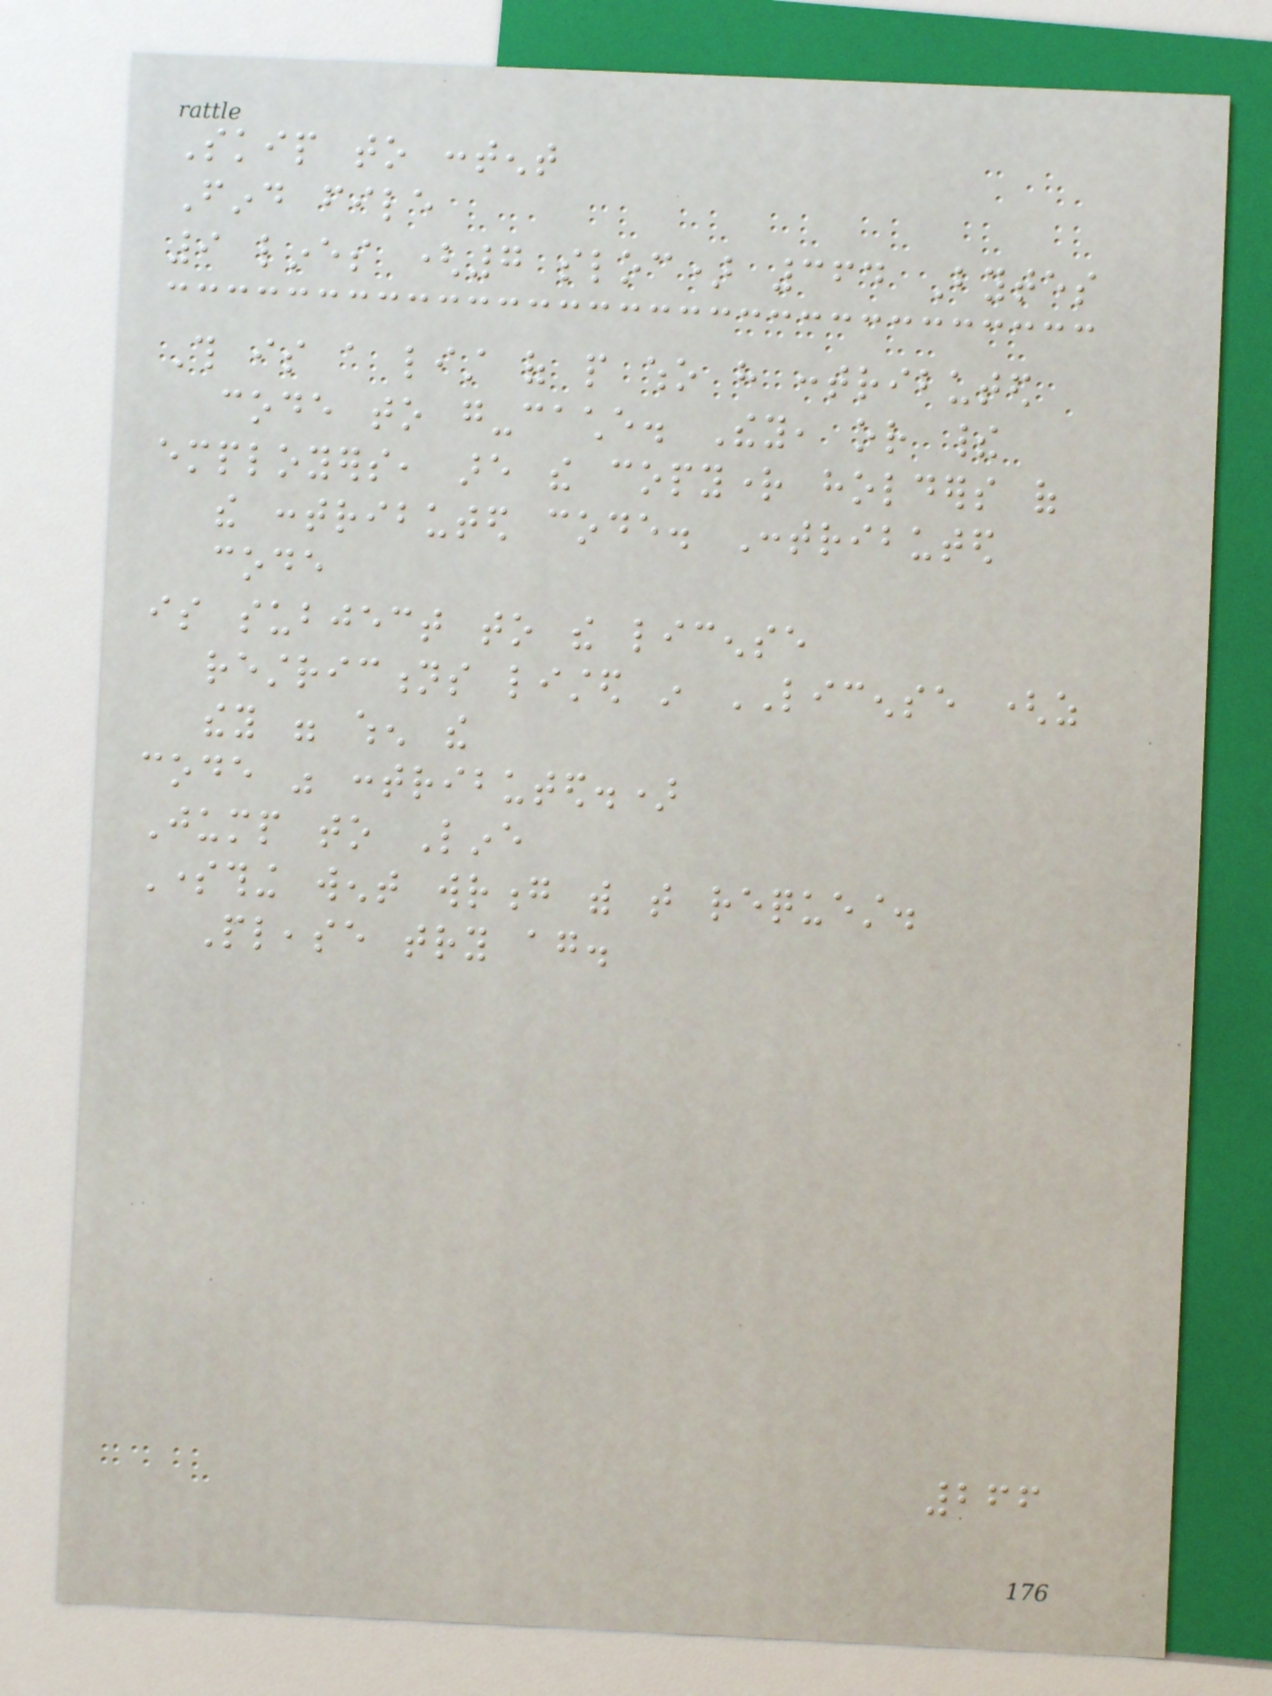Skip to content
Find file
9 lines (7 sloc) 364 Bytes
This is a list of people who have contributed
code to go-cache. They, or their
employers, are the copyright holders of
the contributed code. Contributed
code
is subject to the license
restrictions listed in LICENSE (as
they were when the
code was contributed.)
Jump to Line
Something went wrong with that request.
Please try again.
266
